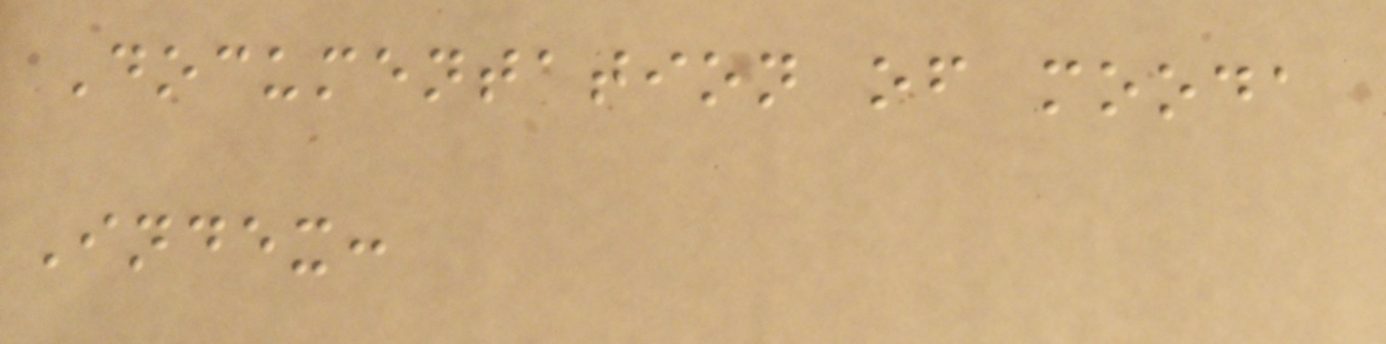Documentation of mooda
Index:
